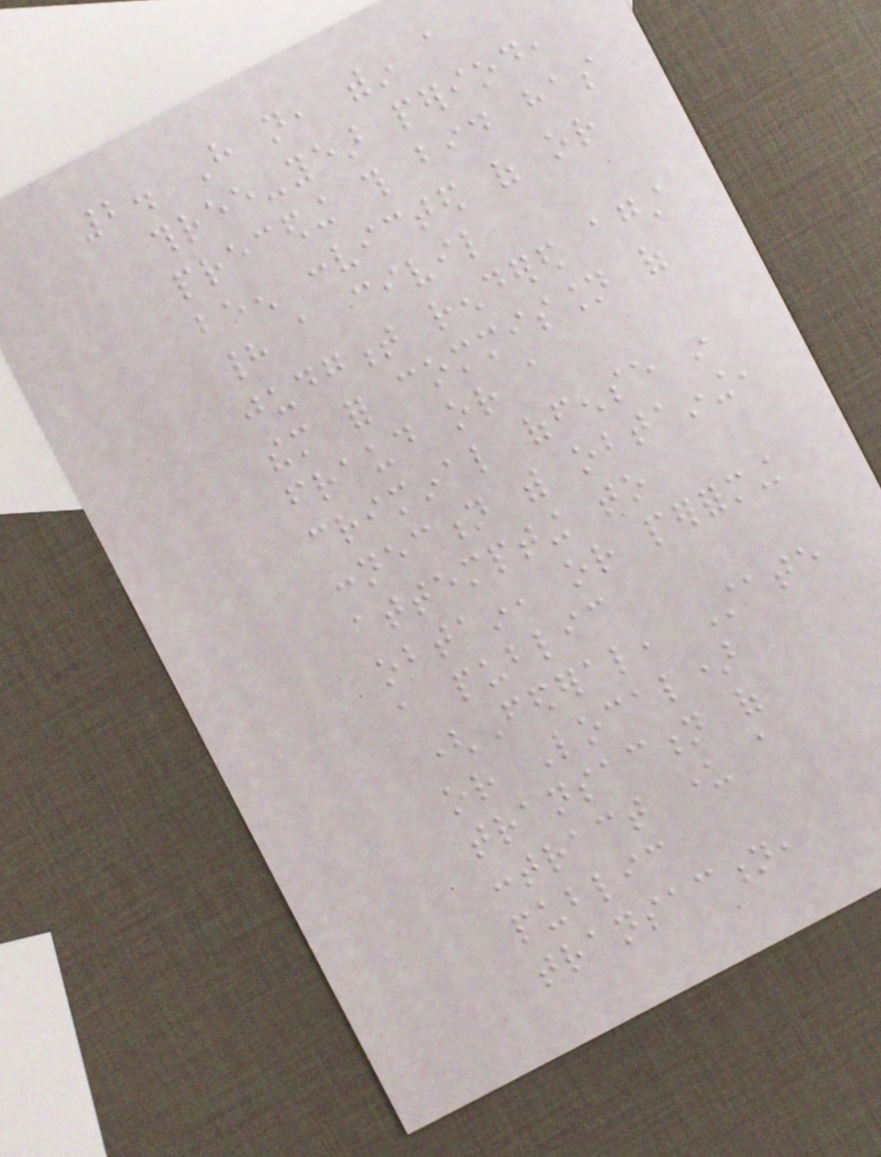2. Have not, within a
three-year period,
preceding this bid has
been convicted of or
had a civil
judgment rendered against
them for commission of
fraud or a
criminal offense in
connection with obtaining,
attempting to
obtain, or performing
a public
(Federal, State
or Local)
transaction of
contract under a
public
transaction,
